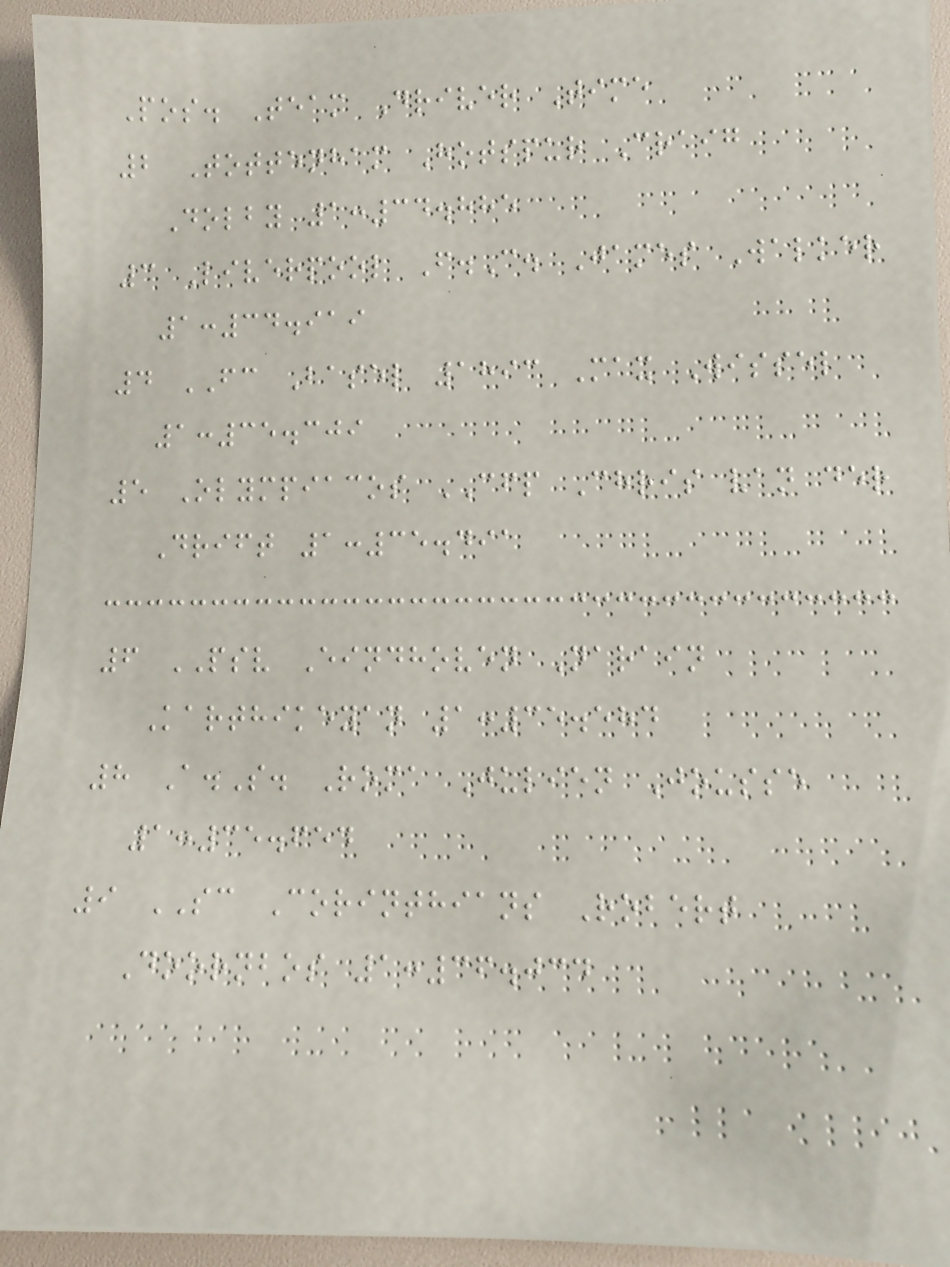Pos. Team Driver Time
2 Tottenham Hotspur Craig
Dolby 1:34.885
3 Liverpool F.C. James Walker
1:34.919
4 FC Basel 1893 Max Wissel
1:35.309
5 Olympiacos CFP Chris van der
Drift 1:35.491
6 PSV Eindhoven Narain
Karthikeyan 1:35.584
8 A.S. Roma Julien Jousse
1:35.654
9 SC Corinthians Robert
Doornbos 1:36.034
